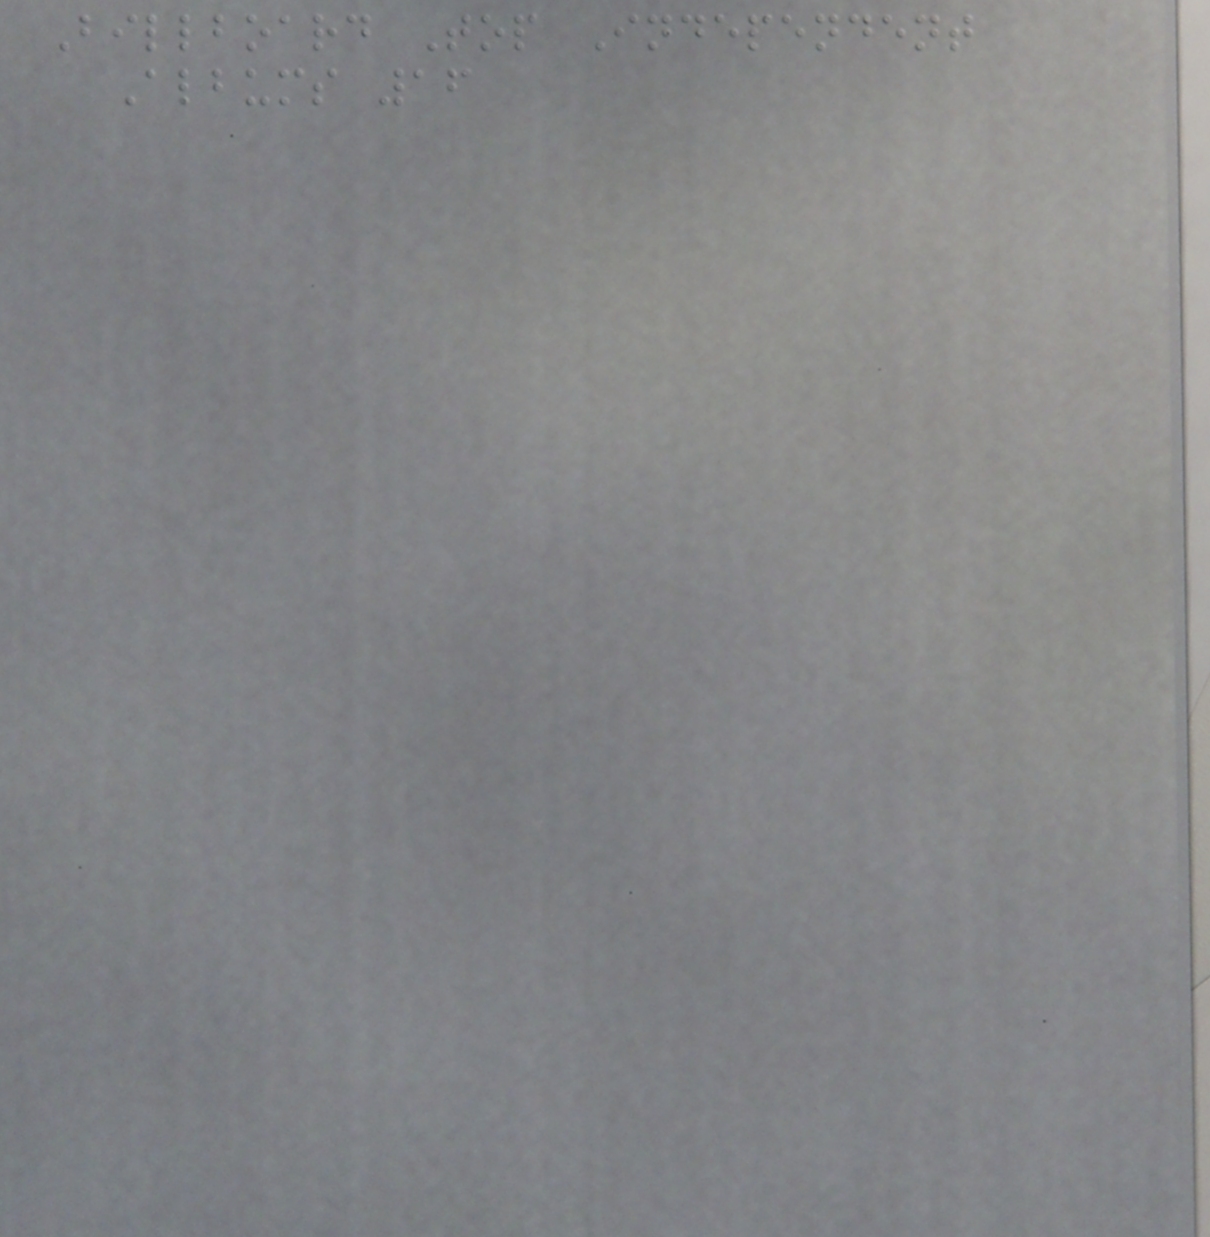Billboard Top Independent
Albums 16
